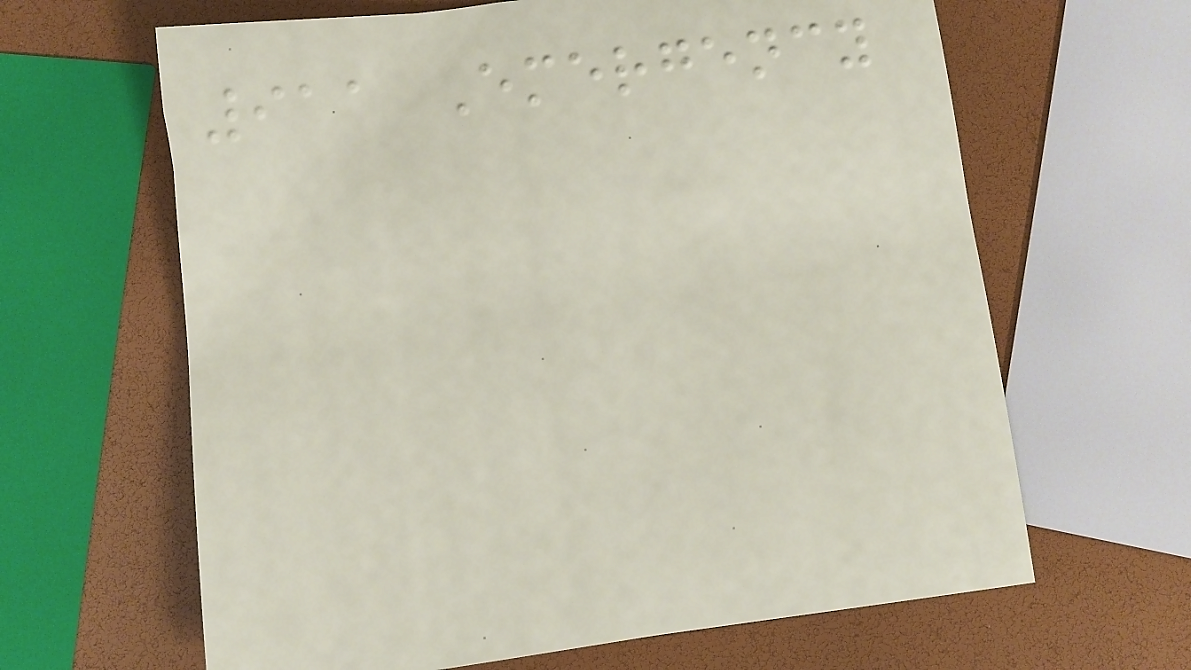911 Emergency
